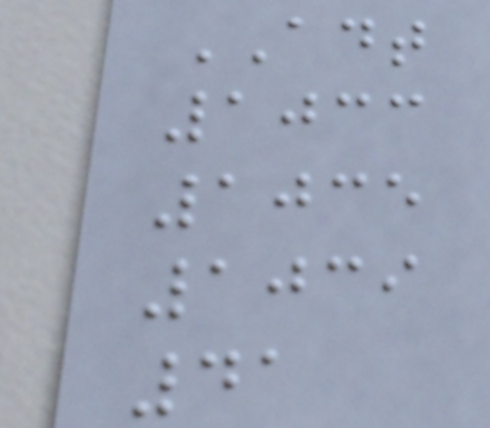ADT
1033
1035
1039
41
